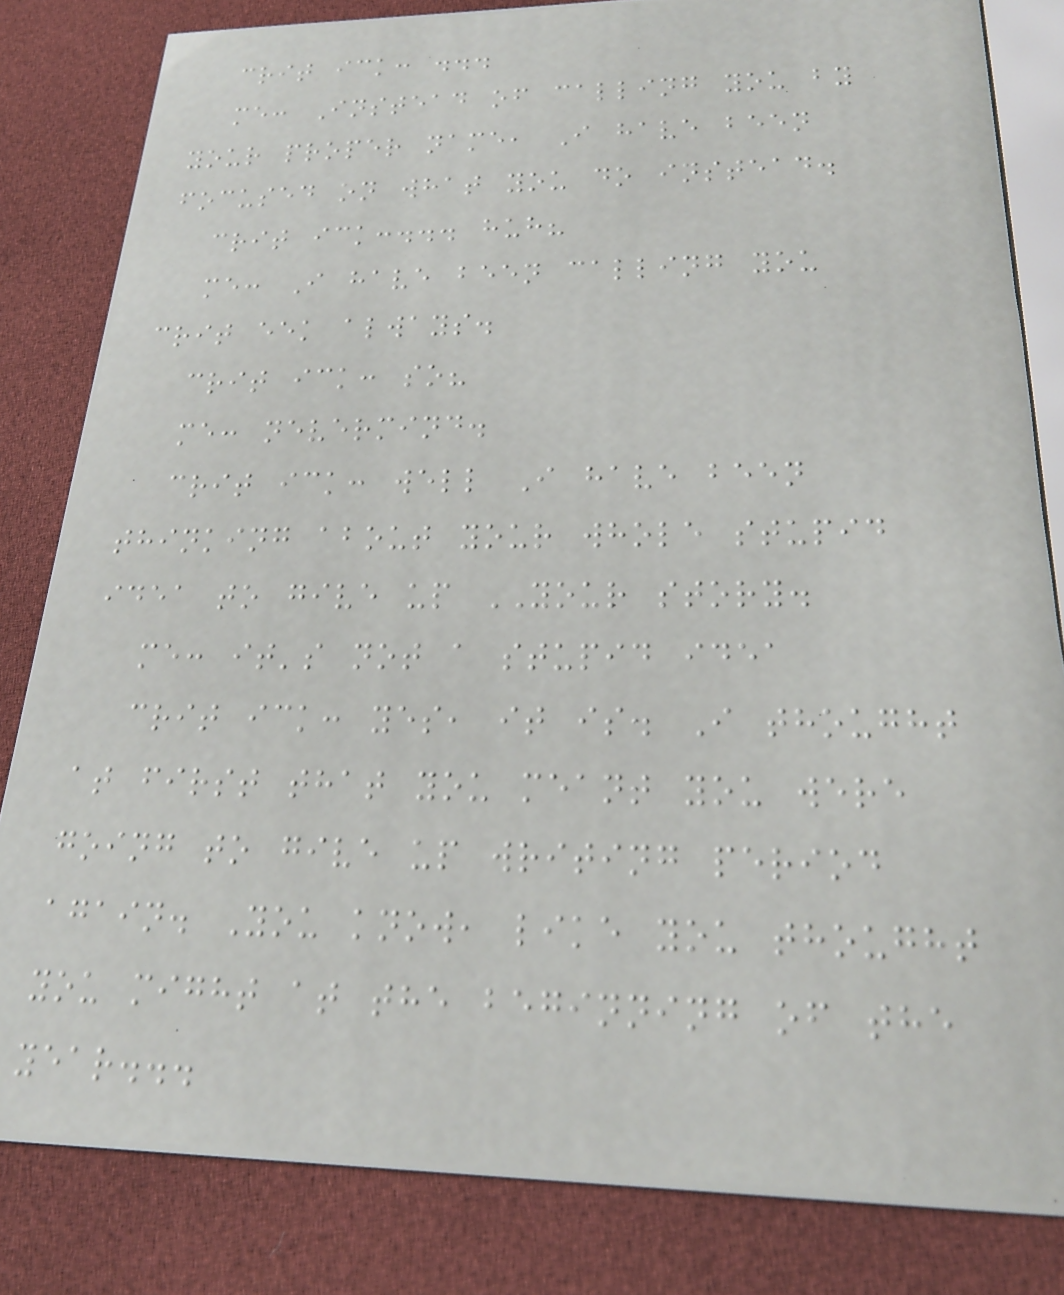crit ick: ...
me: Instead of calling you by
your proper name, I have been
focused on what you do instead.
crit ick:... huh?
me: I have been calling you
crit eek always.
crit ick: so?
me: nevermind.
crit ick: well I have been
thinking about your whole stupid
idea to give up YOUR story.
me: it's not a stupid idea
crit ick: yes, it is. I thought
at first that you meant you were
going to give up writing period
again. You know, like you thought
you might at the beginning of the
year...
